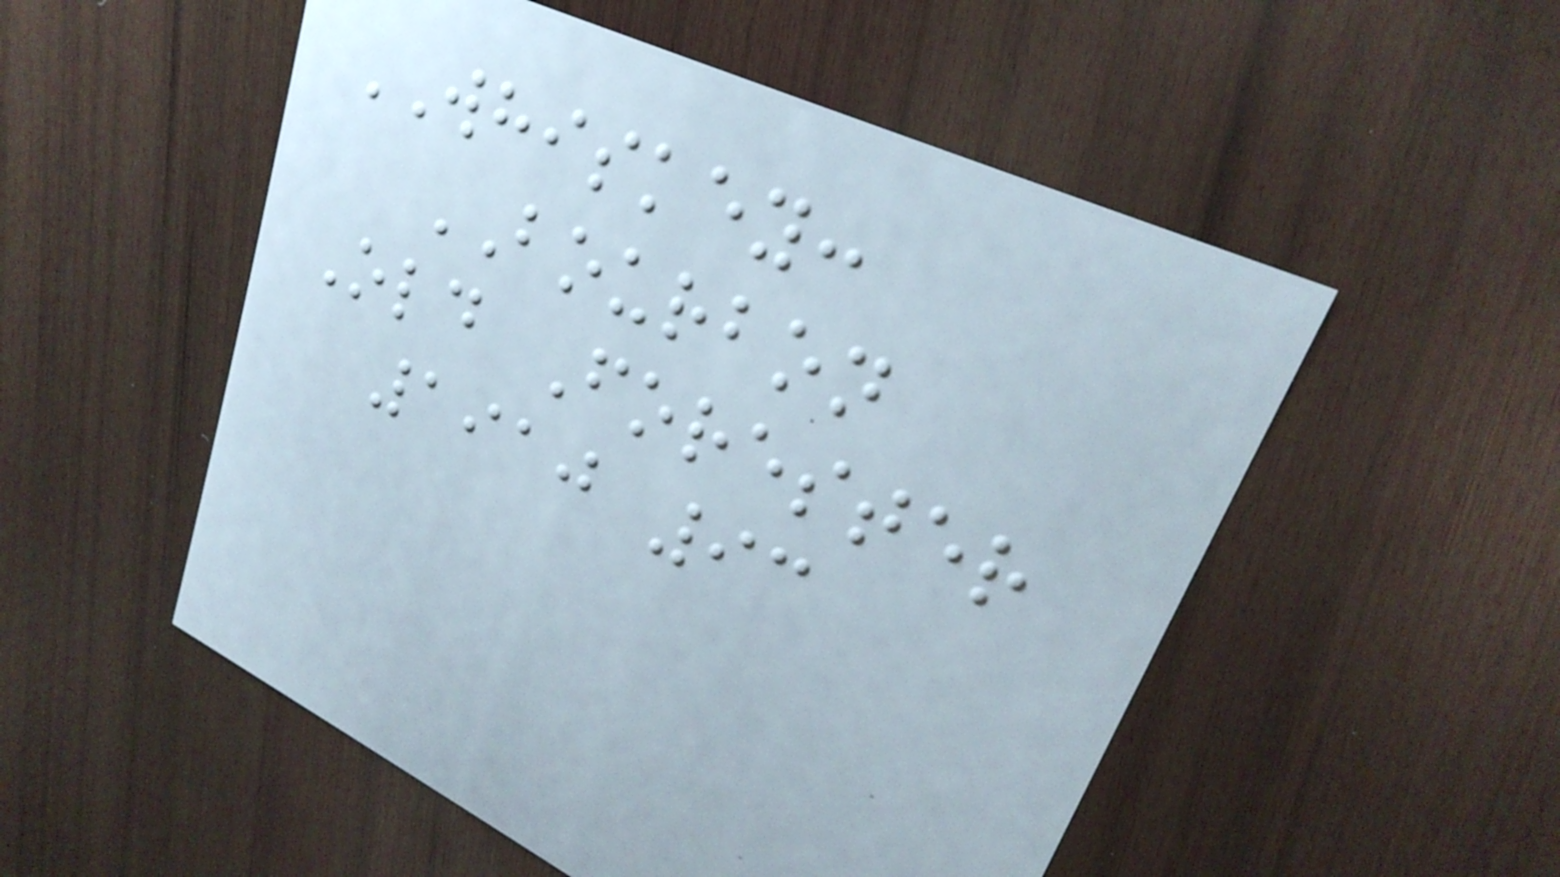WHISKEY:
BOURBON
Old Forester
1910 93
